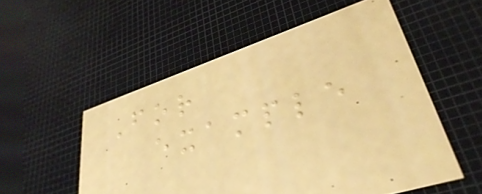For
example
